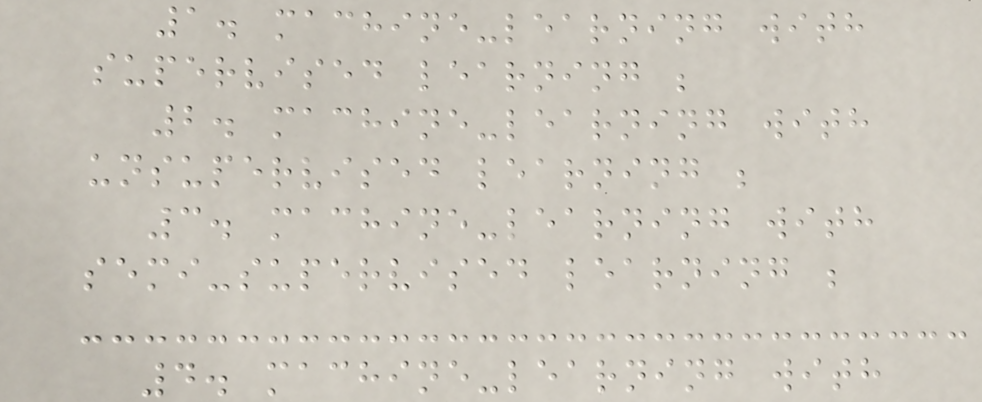1. machine-learning with
supervised learning ;
2. machine-learning with
unsupervised learning ;
3. machine-learning with
semi-supervised learning ;
4. machine-learning with
